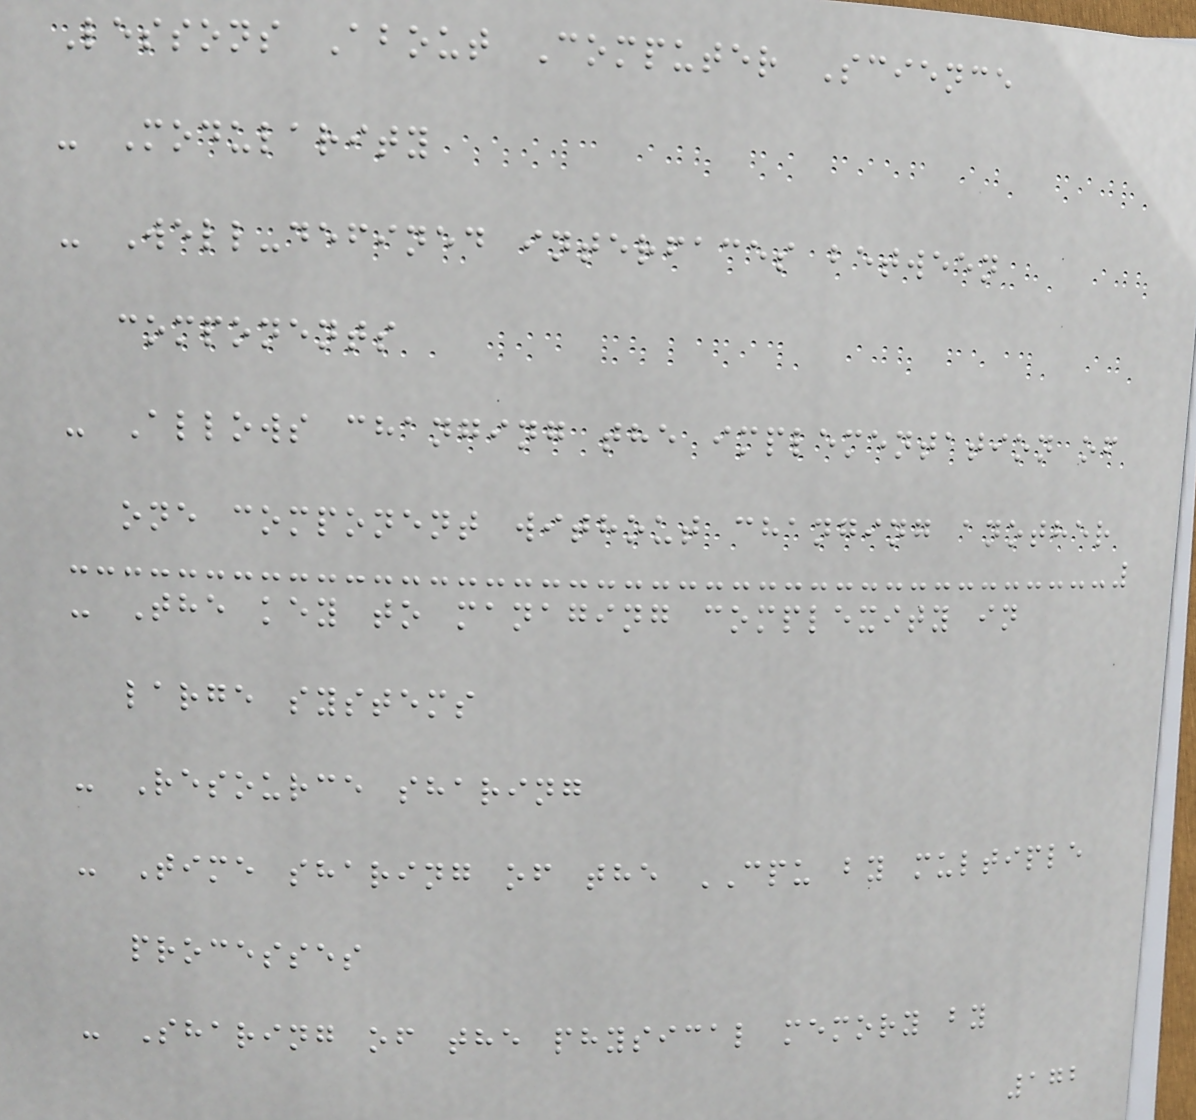Lessons About Computer Science
- Modularity
- Well-defined interfaces between
components
- Allows changing the implementation of
one component without changing another
- The key to managing complexity in
large systems
- Resource sharing
- Time sharing of the CPU by multiple
processes
- Sharing of the physical memory by
172
